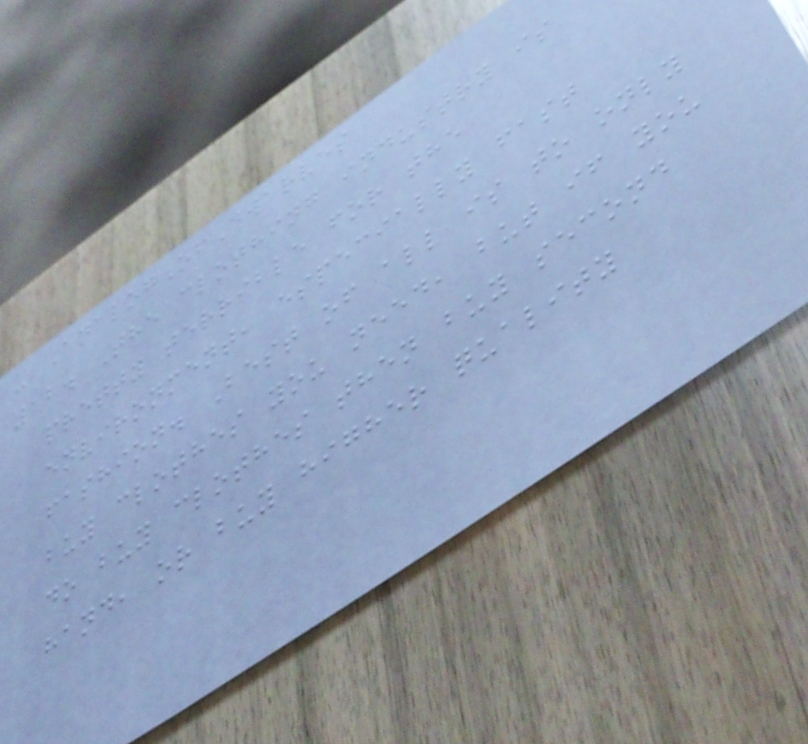- AnalogOfDwarves
12. The clothing industry is
pretty terrible for the
environment, especially fast
fashion. Best of all is to only
buy clothes you need, but if you
do buy clothes then buy second
hand, or buy higher quality
